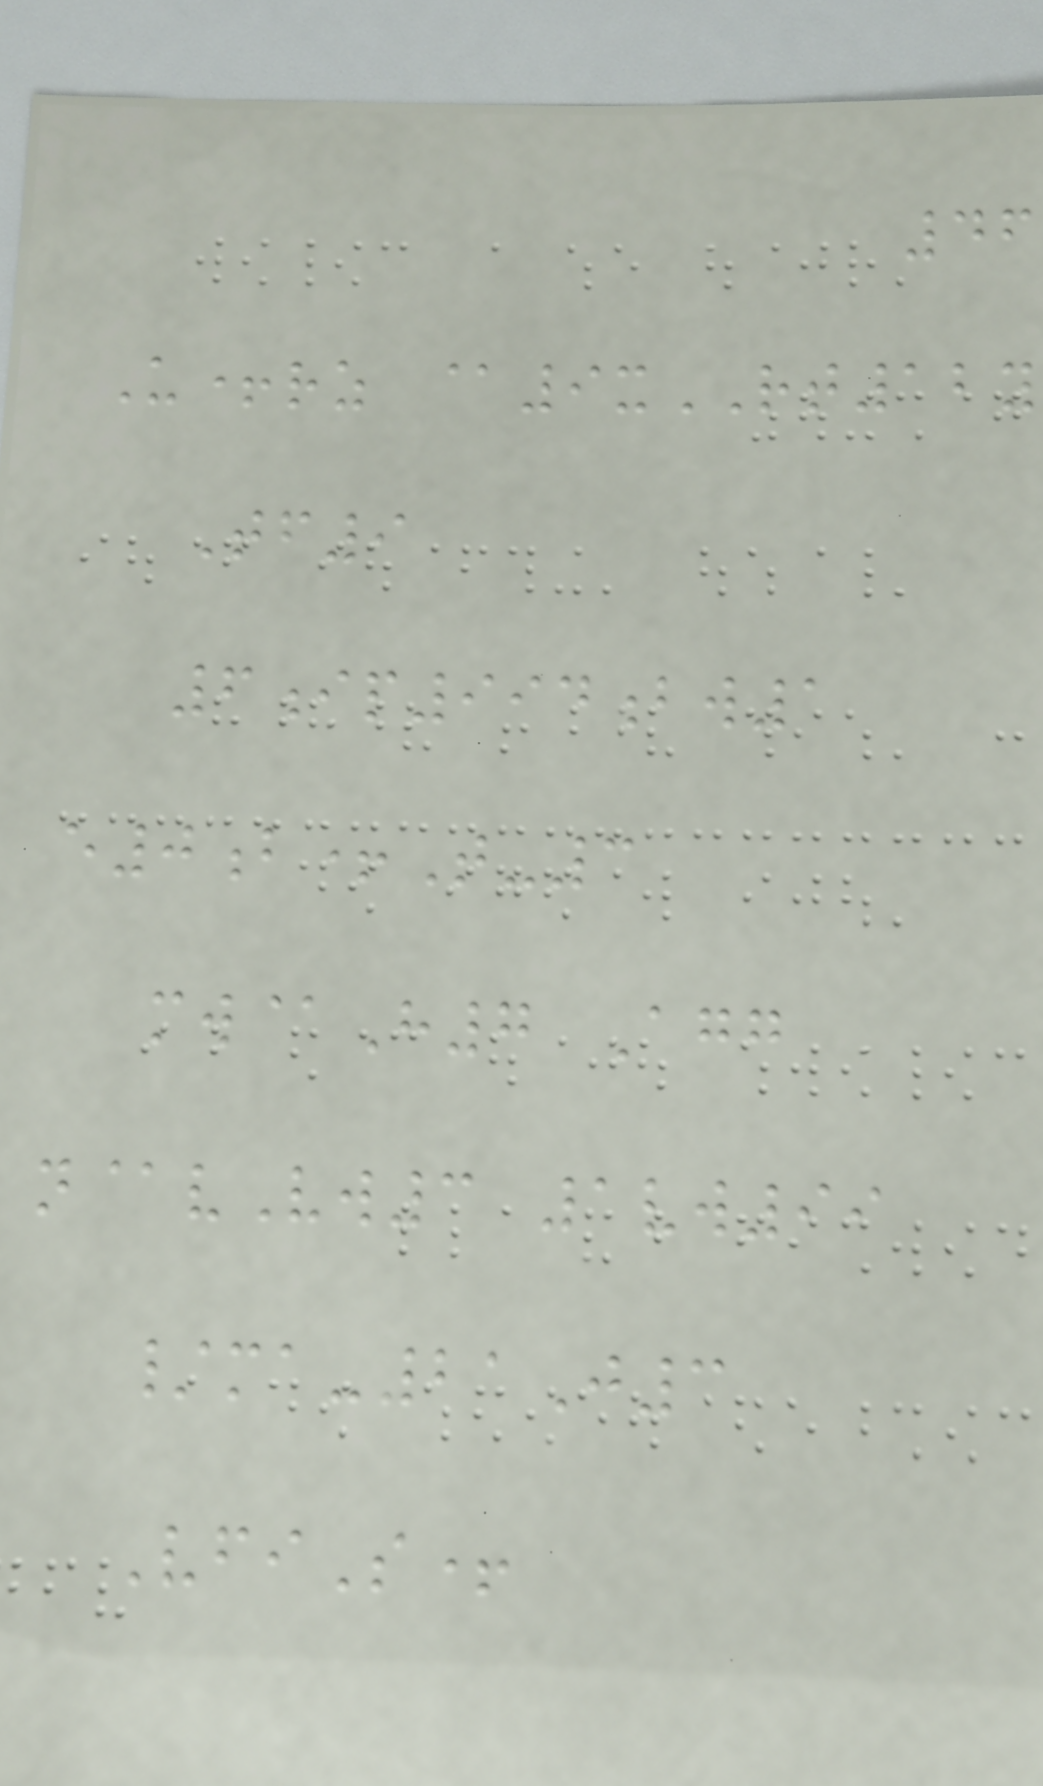46
U+rz @9xRT12y
Tf9
6ip994bw1
e0b+T-3
mw@H7 Agg
n@vVw3 1vw99
/ma-21J3
VfiS+
